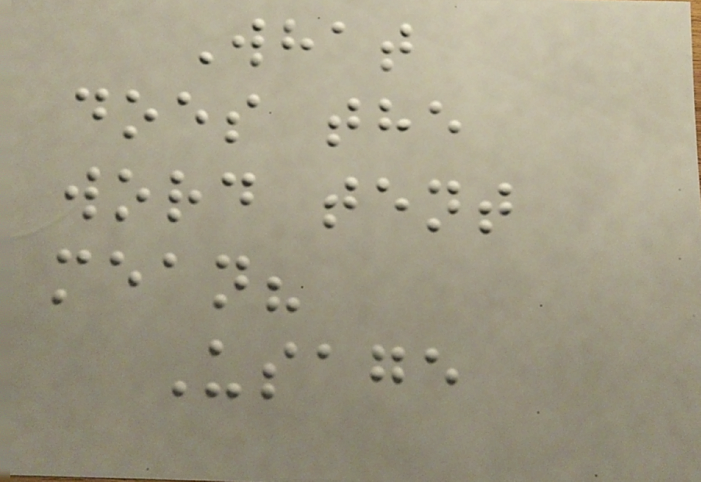What
does the
word tent
mean?
Usage
